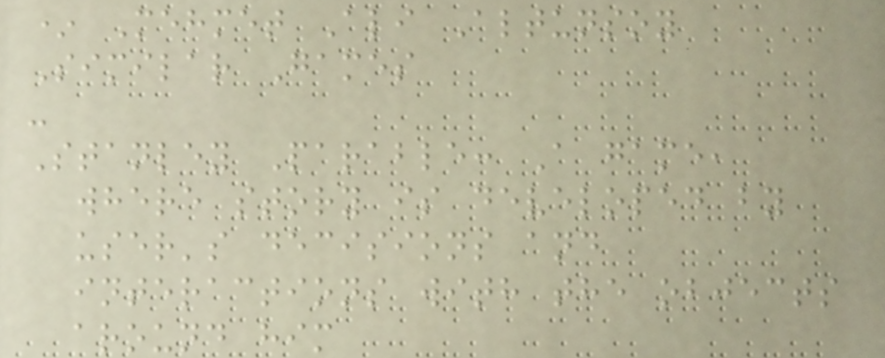* Mehmet Ali Altunsoy
Similar Games
-
Stanley Parable: A game,
where story is developed by
user's decisions and
interactions with the objects
around him
